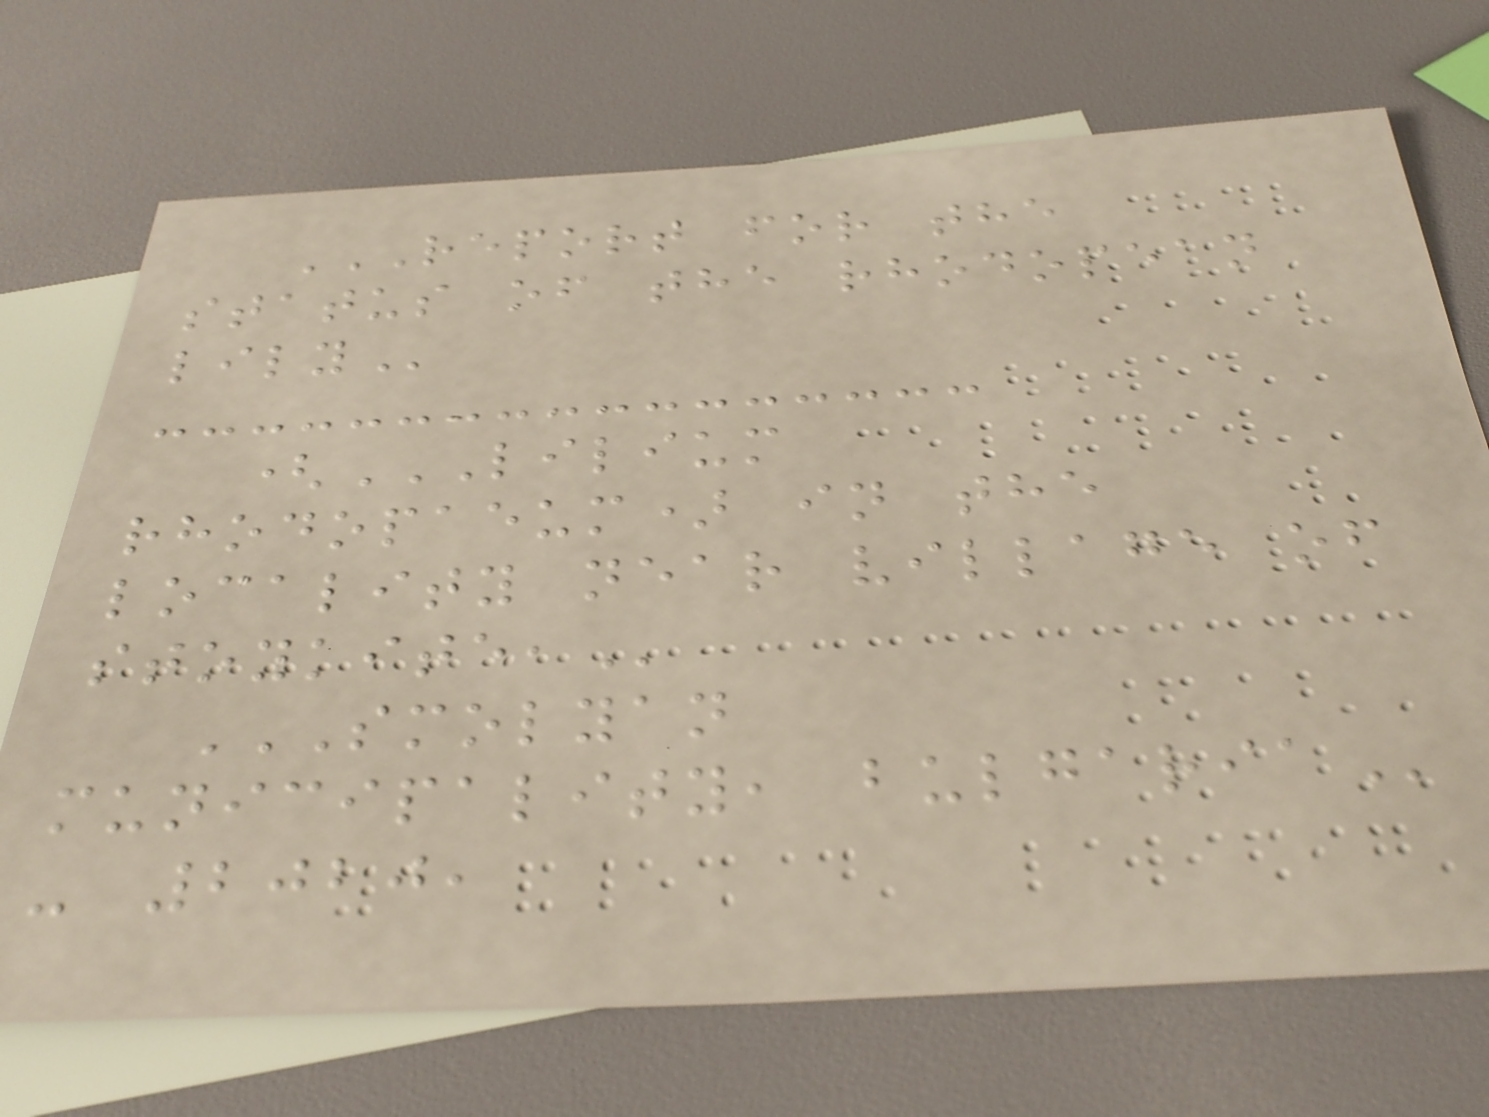REPORT FOR THE
STATUS OF THE RHODOPEAN
LILY
(LILIUM
RHODOPAEUM) IN THE
LOCALITY NEAR VILLAGE OF
STOYKITE,
SMOLYAN
MUNICIPALITY, BULGARIA
- 2020,
